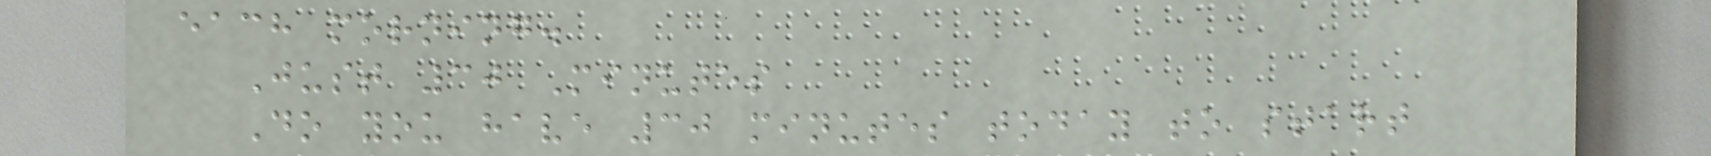each morning.
Just 30 Minutes
Do you have 30 minutes today to start
